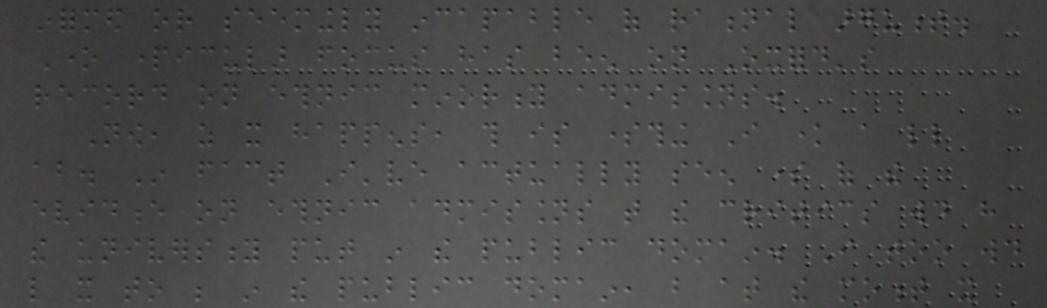informed or seemingly incapable of rational argument.
One particular focus has been on Oxford's
record on ethnic minority admissions.
Now, as it happens, this is something I know a little
about. In fact I've actually seen some of the
evidence on ethnic admissions that the critics would have
the university put in the public domain. I too would
like it to be in the public domain, but at the moment it
